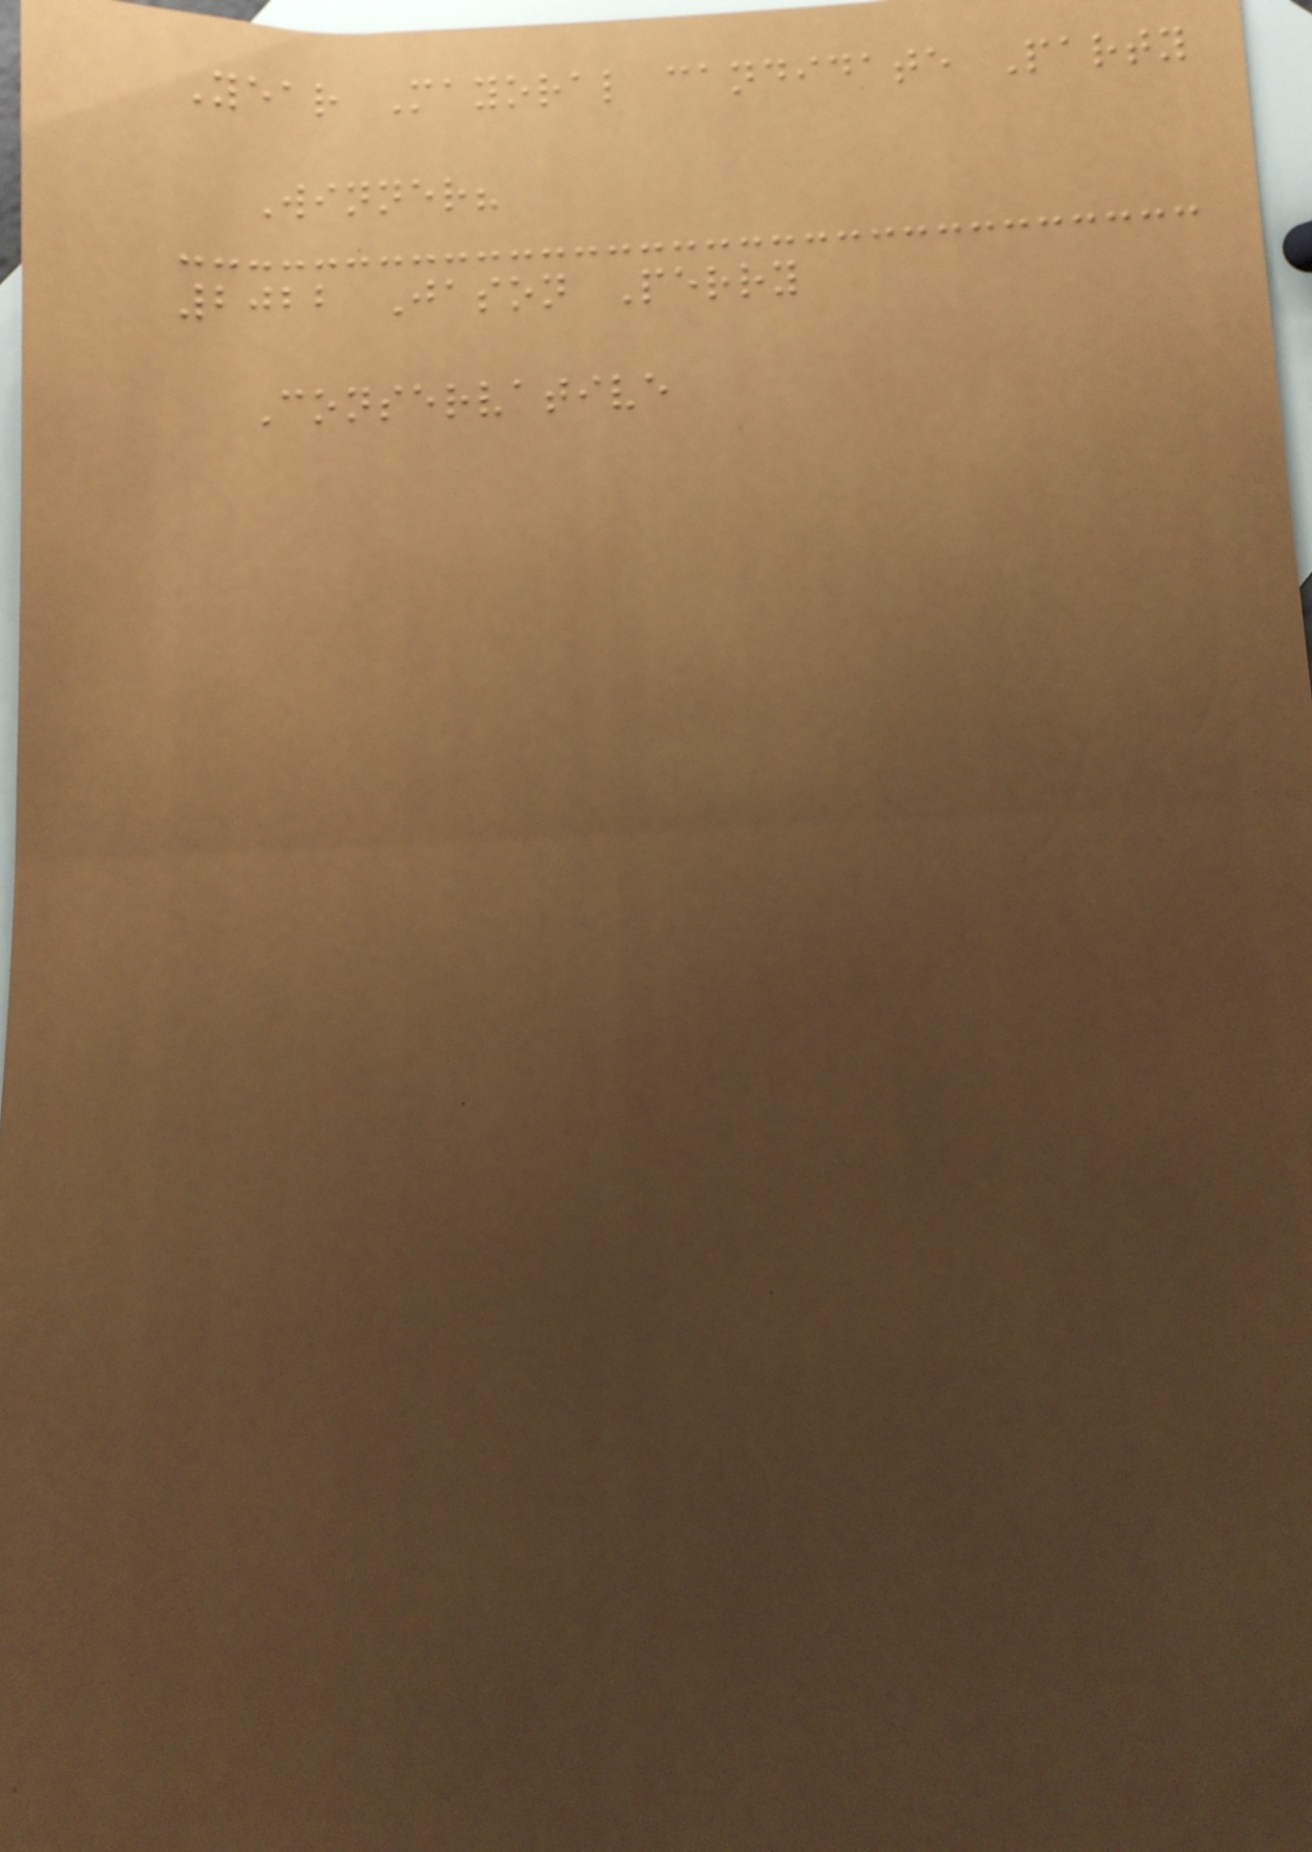Year Mayoral candidate Party
Winner?
2022 Jason Perry
Conservative
